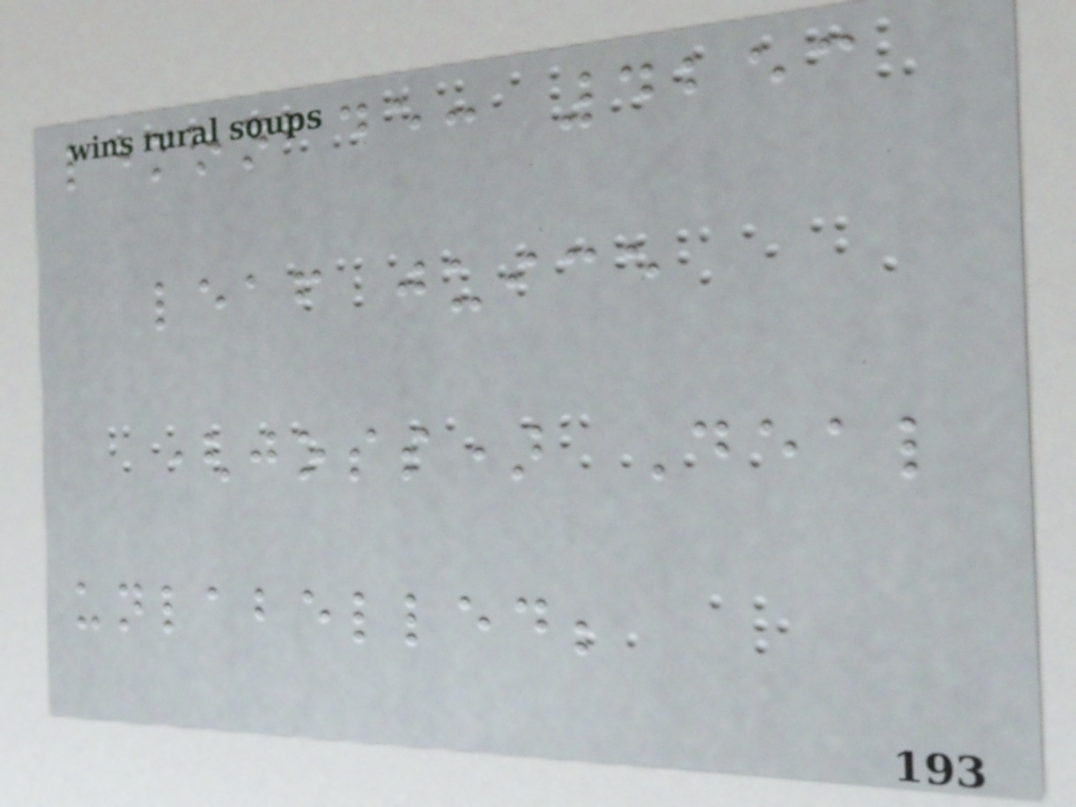lemonade: 4253
leaf juice
(joss) Deal
unlabelled;
